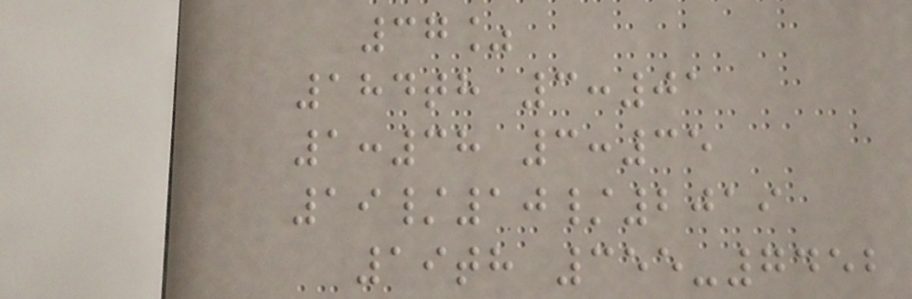37%
184th 3:01
1:38 3:35
19/10/2019
19th 355-7452
